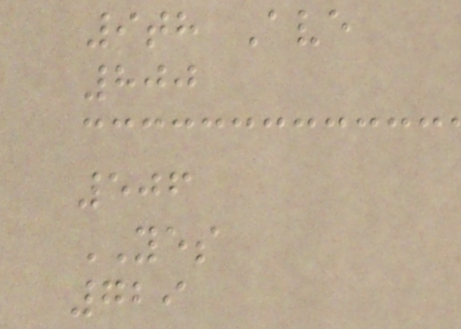9th Ave
800
506
YES
729
